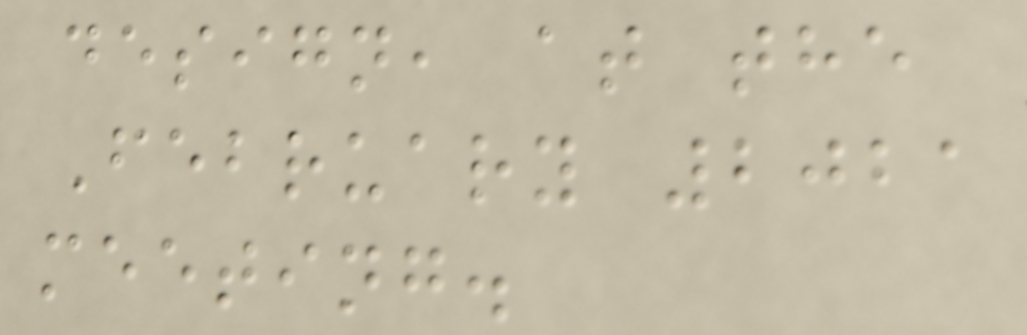design, at the
February 2021
meeting.
